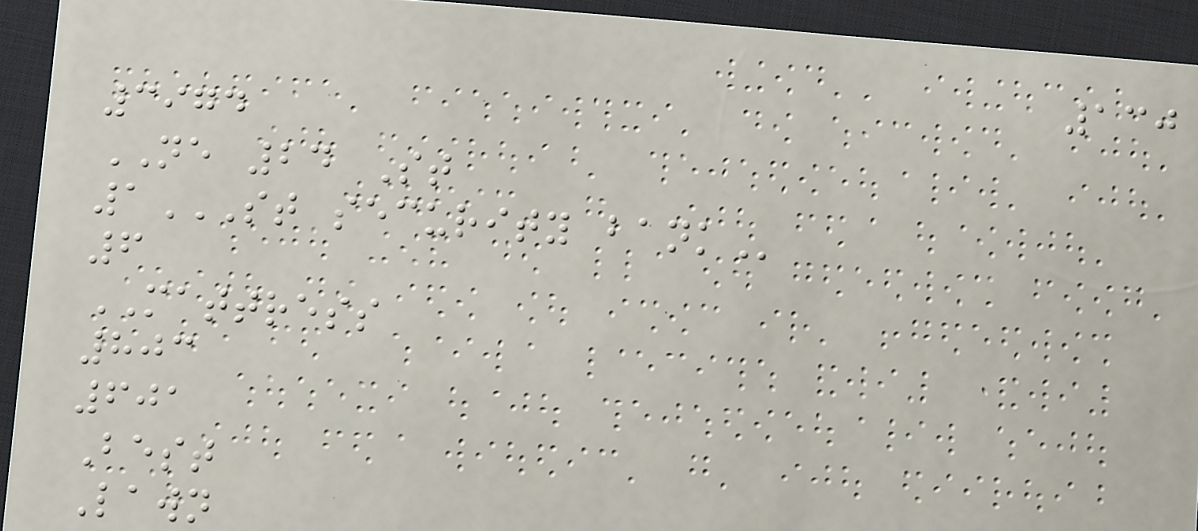130
3974
NE 24 St
1ST SECURITY BANK
6
MATTRESS
803
601
Best
Lawn
